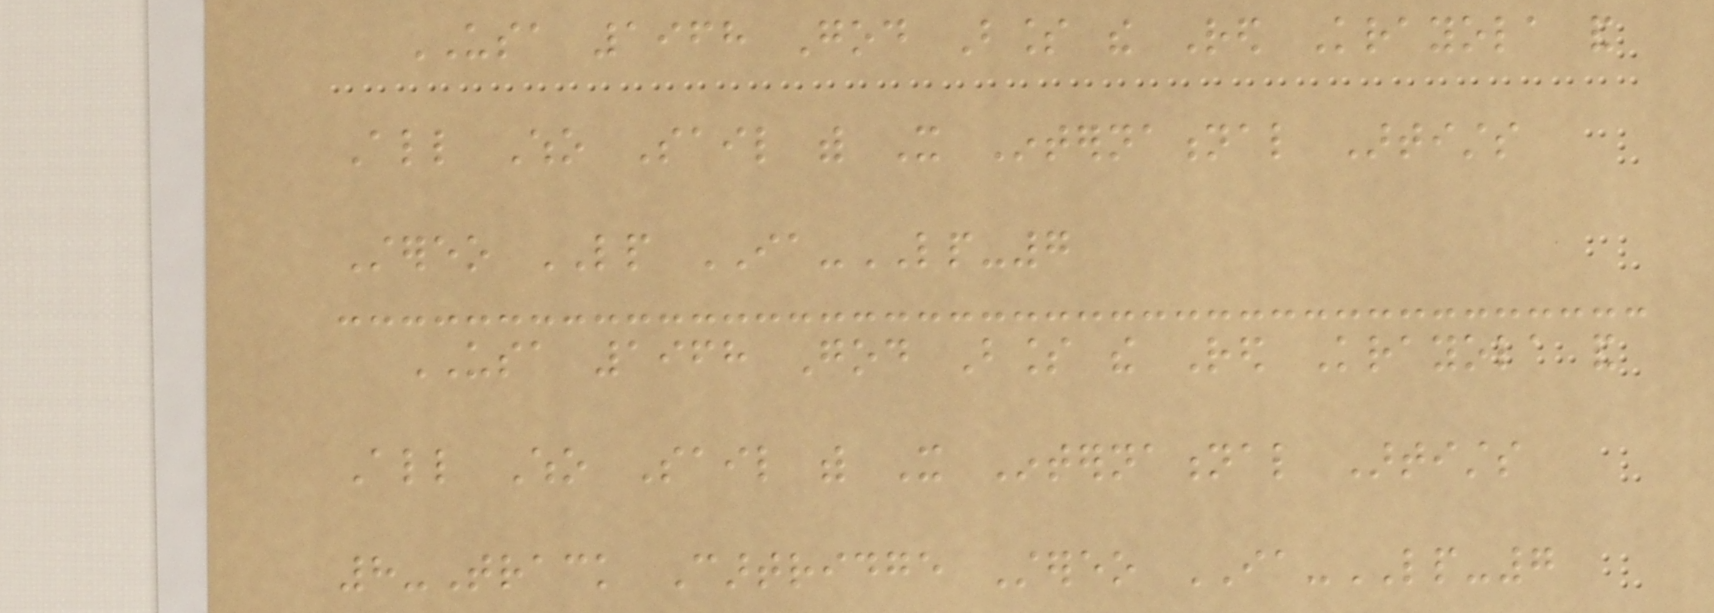USA 1968 God Bless the Red Krayola and
All Who Sail with It International Artists
Stereo LP IA-LP-7
USA 1968 God Bless the Red Krayola and
All Who Sail with It International Artists
8-Track Cartridge Stereo IA-LP-7
